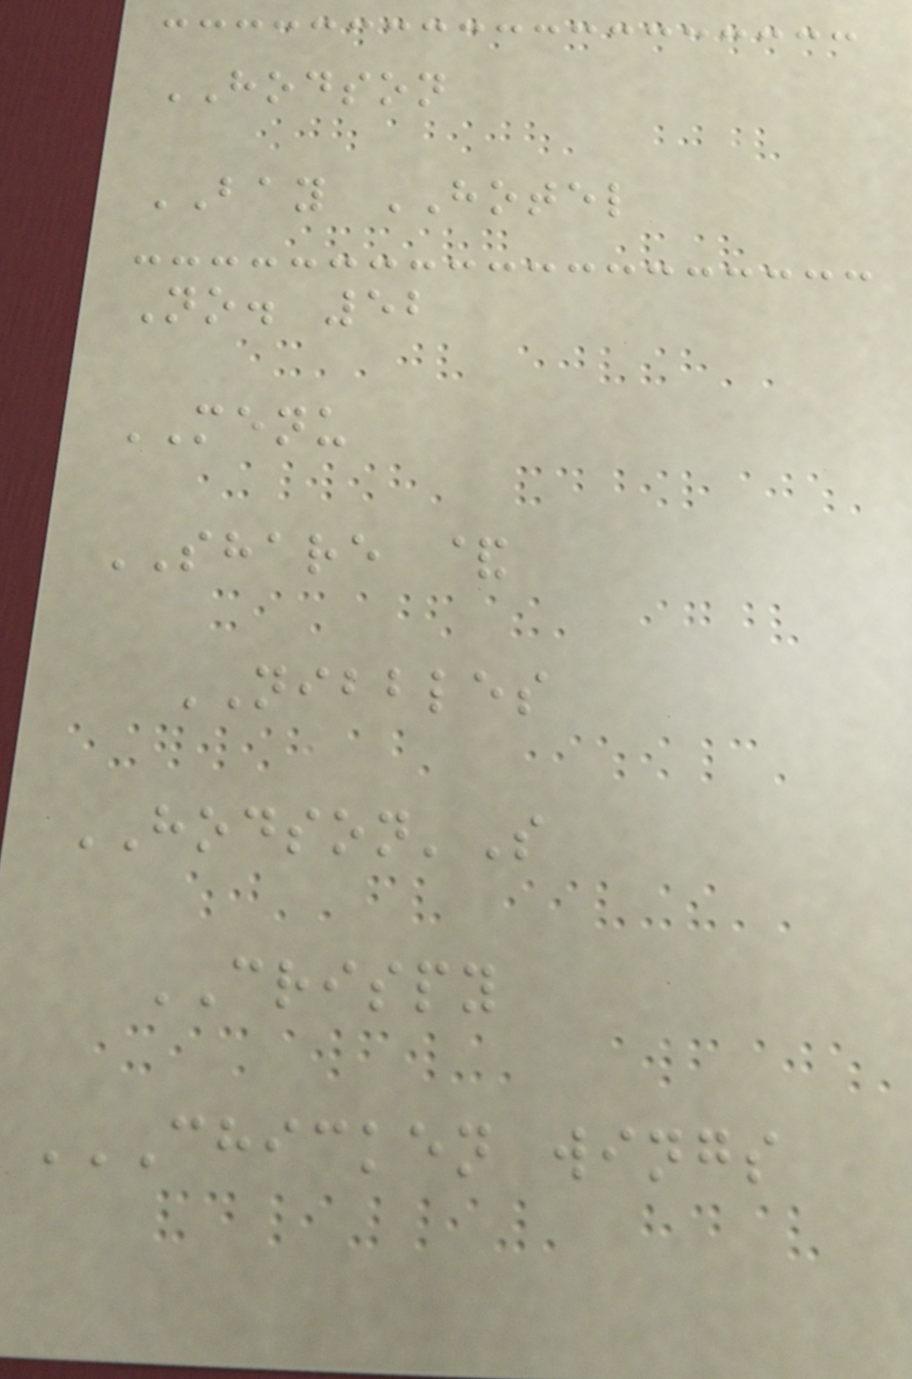HODSON
BAY HOTEL
No. 52
MENU
SHARE &
NIBBLES
HODSON'S
CRISPY
CHICKEN WINGS
